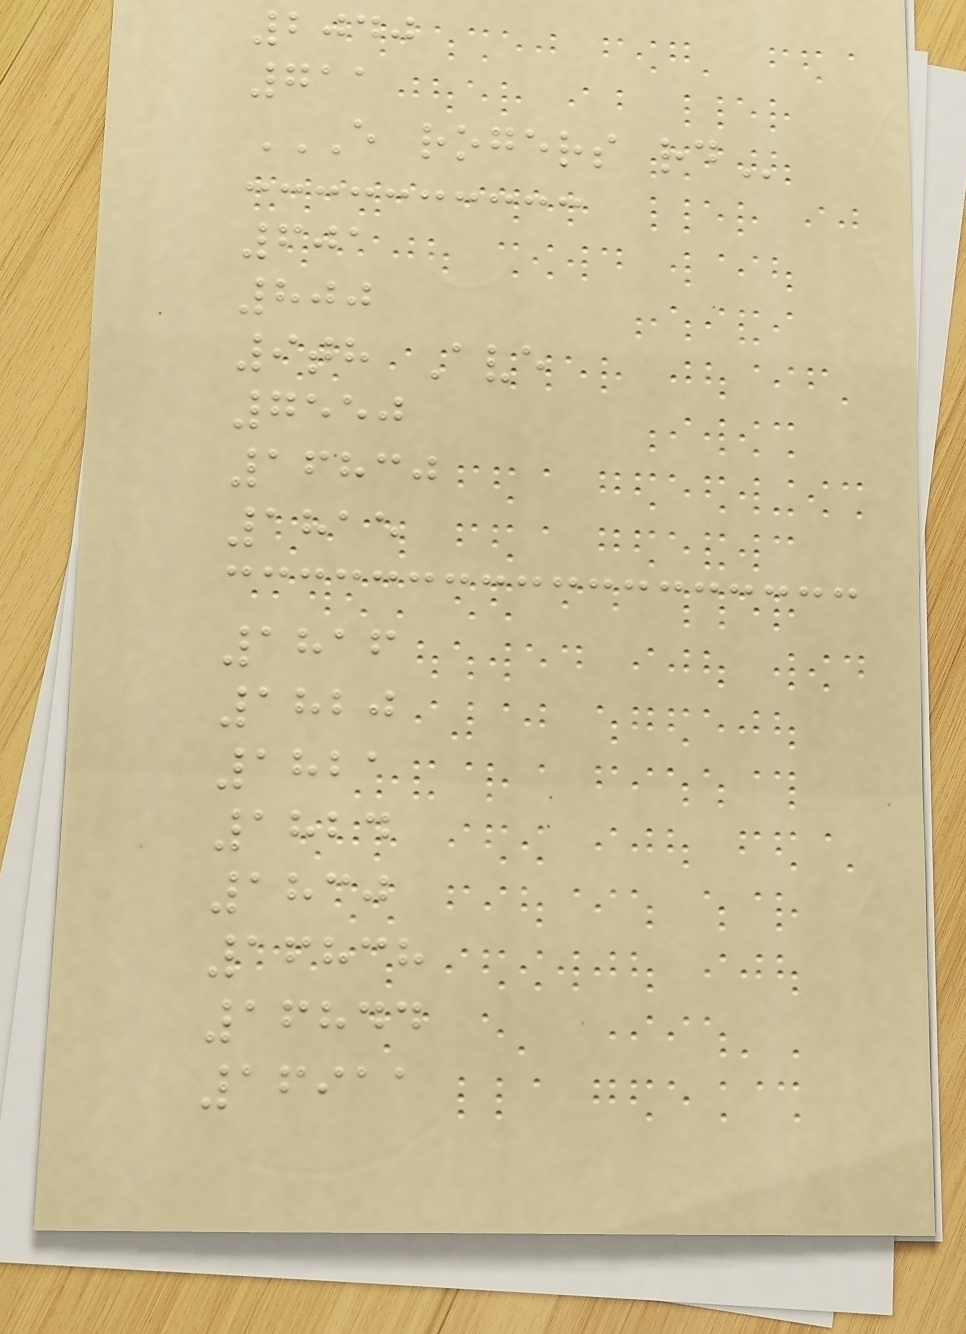2040
711
E ROGERS RD
601
800
9th Ave
7550
16830
1815
1816
1820
1821
1824
1830
16838
16844
16911
